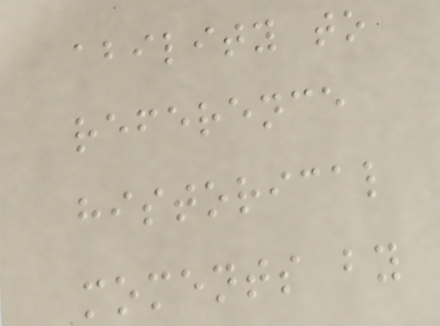ability to
reference
historical
moments by
